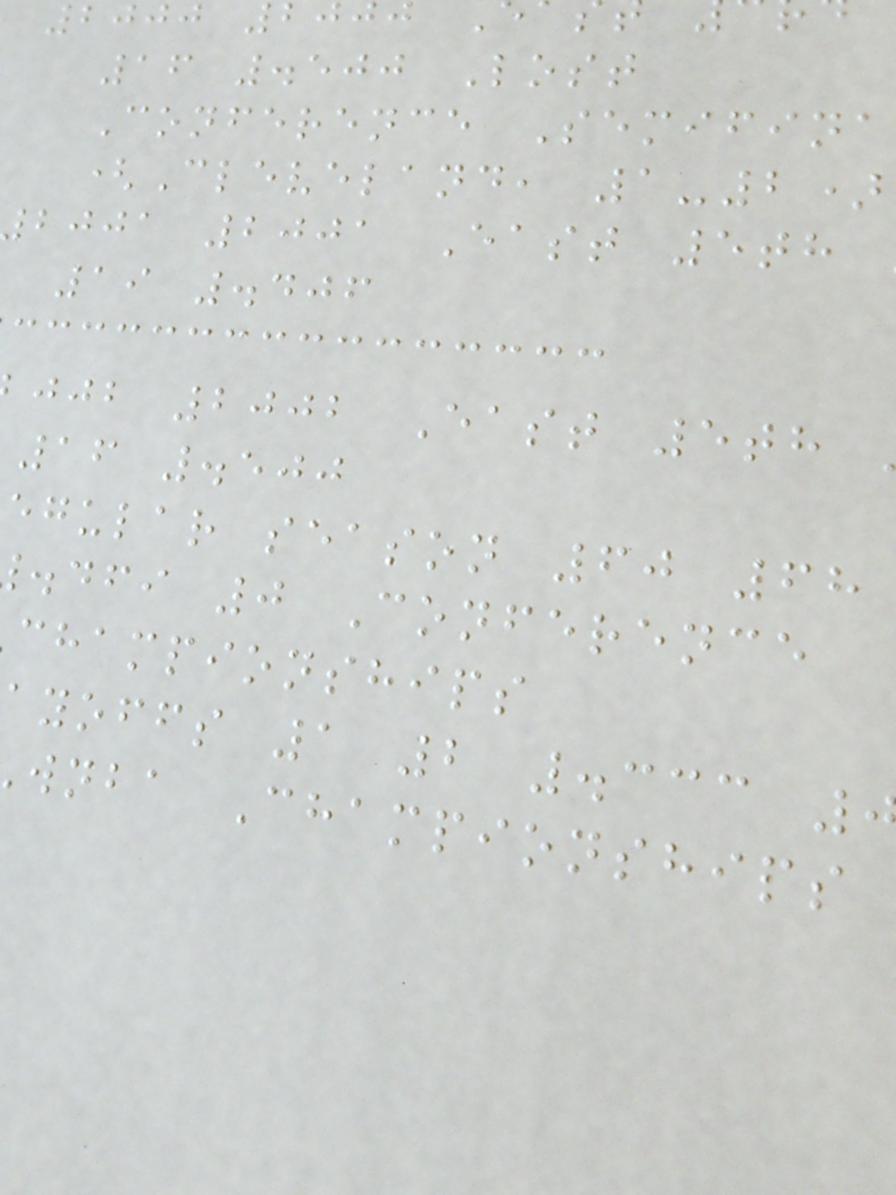2000 2
16 .500 Lost
Conference Semifina
(Cleveland, 1-2)
bjja 2001 East 5th
19 .406
jjb 2002 East 5th
16 .500
egular season 60 68
.dfi 0 Conference
championships
ayoffs 1 2 .333
wnba Championships
